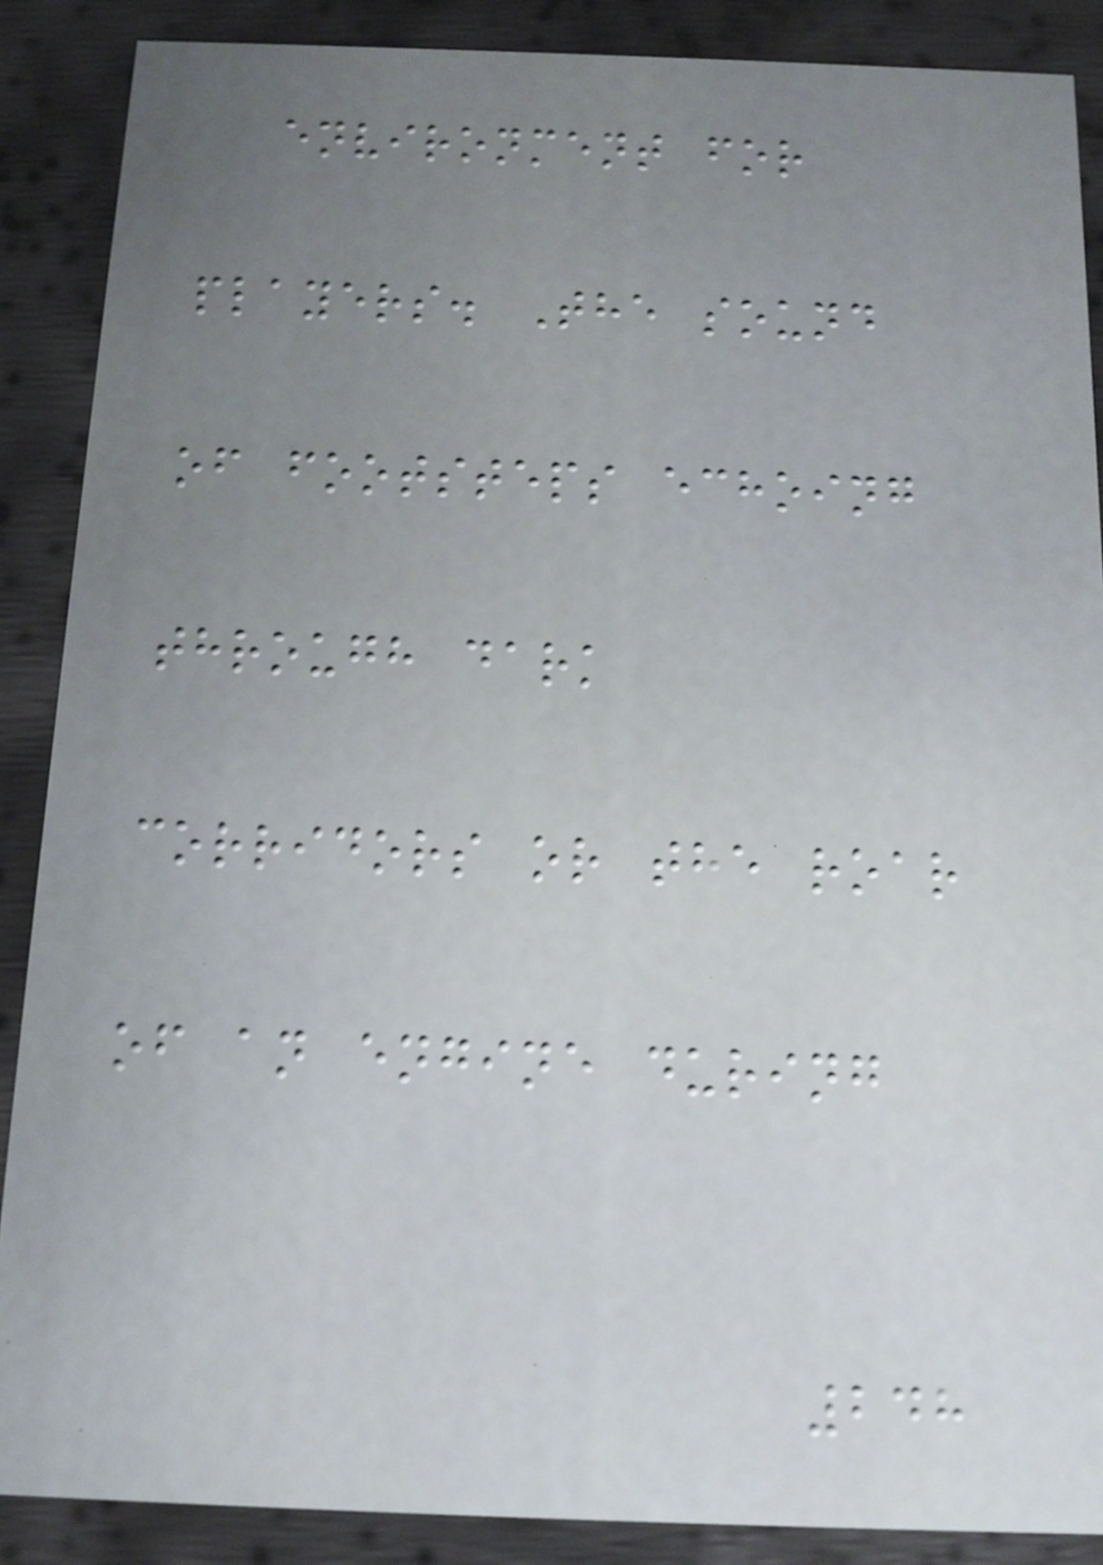environment for
players. The sound
of footsteps echoing
through dark
corridors or the roar
of an engine during
248
